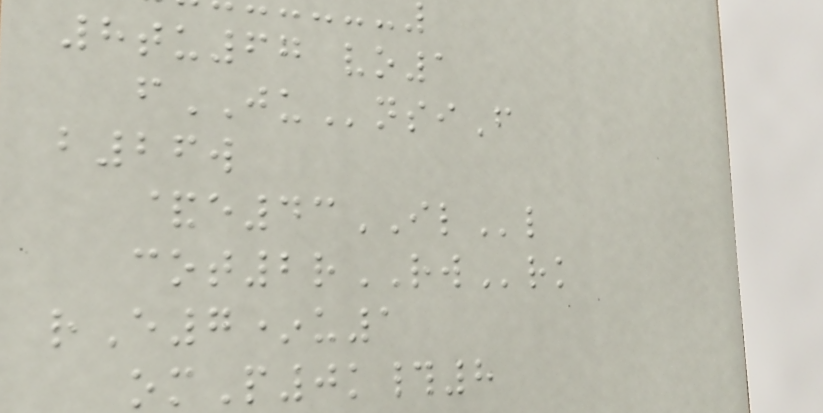8tu67 vo1
fJUnsiF
b26w
&e43ILl
cot2rRWrk
rE7*u1
omP0k#8
